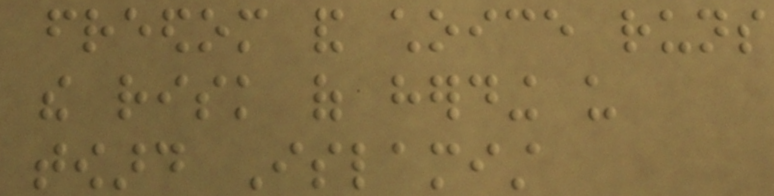freedom and choice runs
the risk of herding us
toward Islamist
